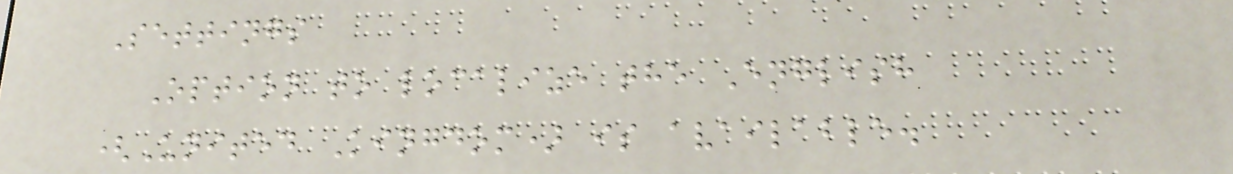Settings
Option to localize the English
(United Kingdom) is available.
